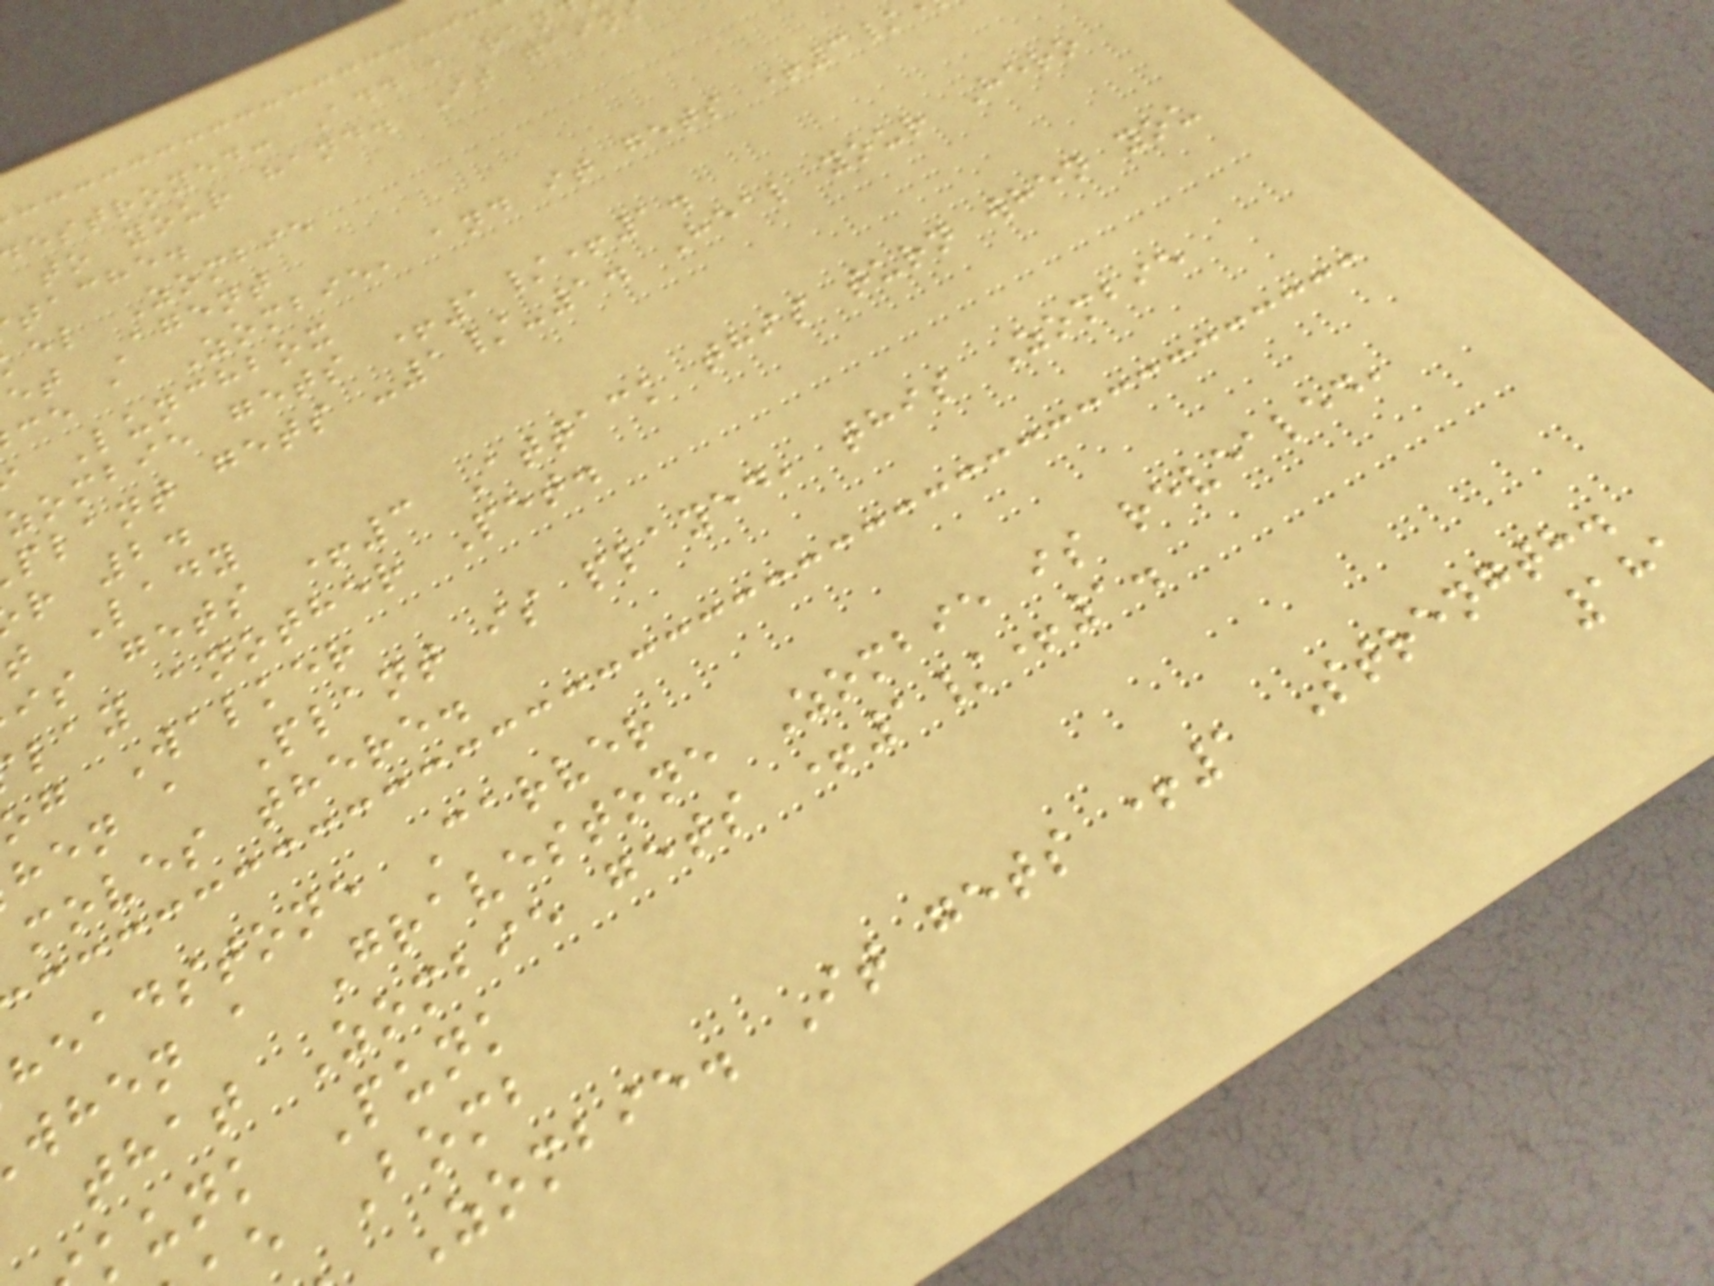estroyed: Add a ran
to your hand. It gain
tache.
el Zombie
et Agent
ce a Zombie, and it gets +3/
Lunchbox
zombie gets +1/+1.
plant gets -1/-1. Heal your Hero
r 2.
t Lady
is gets +3 Attack this turn when you
lay another Pet.
g Walker
hen a Plant is played, this Zombie
moves there.
headstone Carver
when a Gravestone Zombie is revealed,
that Zombie gets +1/+1.
kunk Punk
e Bomb
Zombie. It gets +1 Strength.
181
